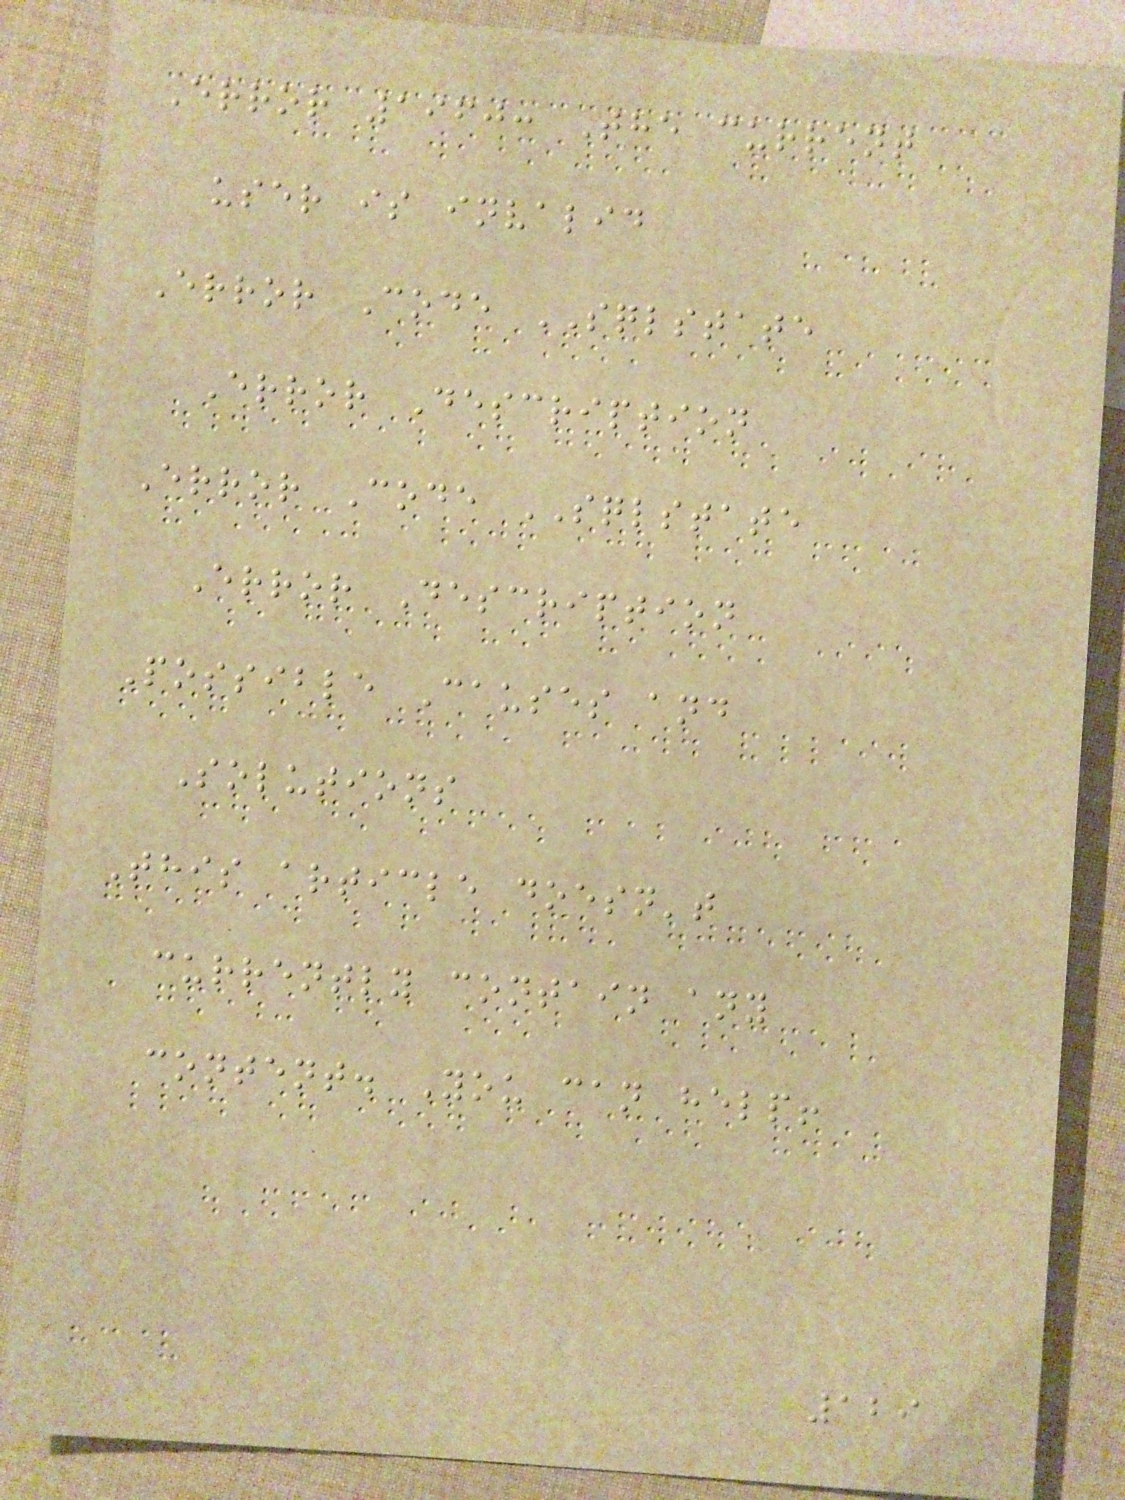Error 1960: The current
user is invalid
Error Code SQLSTATE
Error Description
Error Code SQLSTATE
Error Description
Possible Causes and
Solutions
This article doesn't
currently contain any
content. You can help!
129
